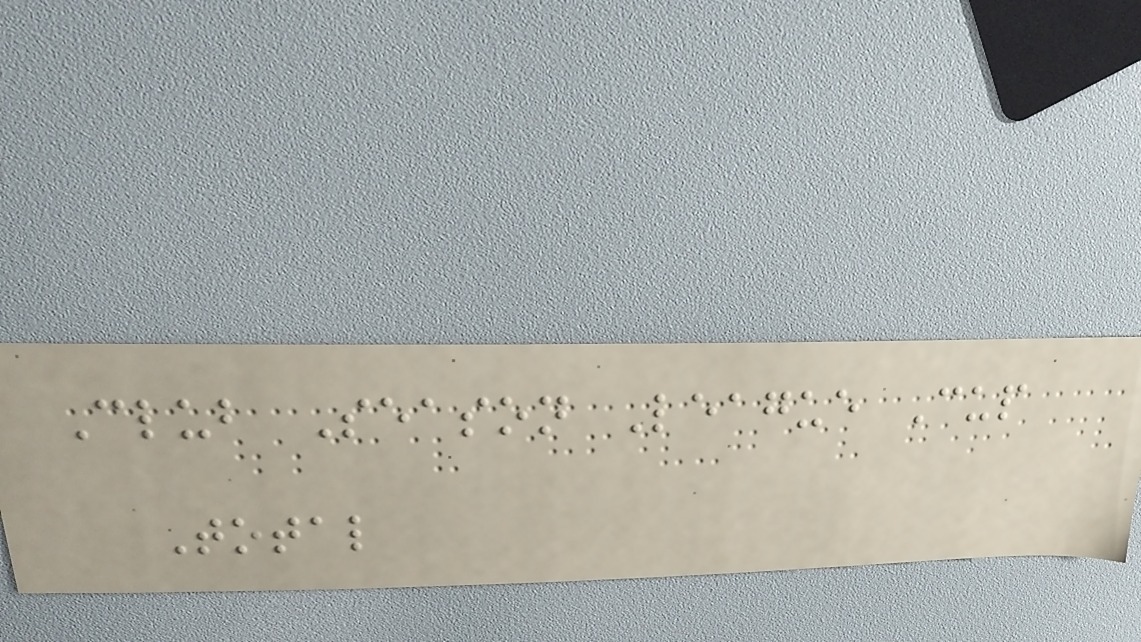Club Season League Cup
Total
